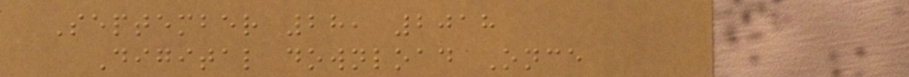September 28, 2018
Digital download Once
